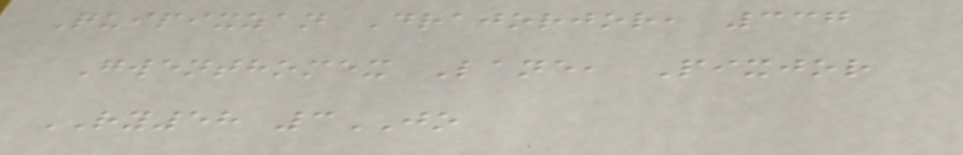Quipixzan Drajorjor, 337
Gwenthomex Lane, Pixjor
RY58 3JO
